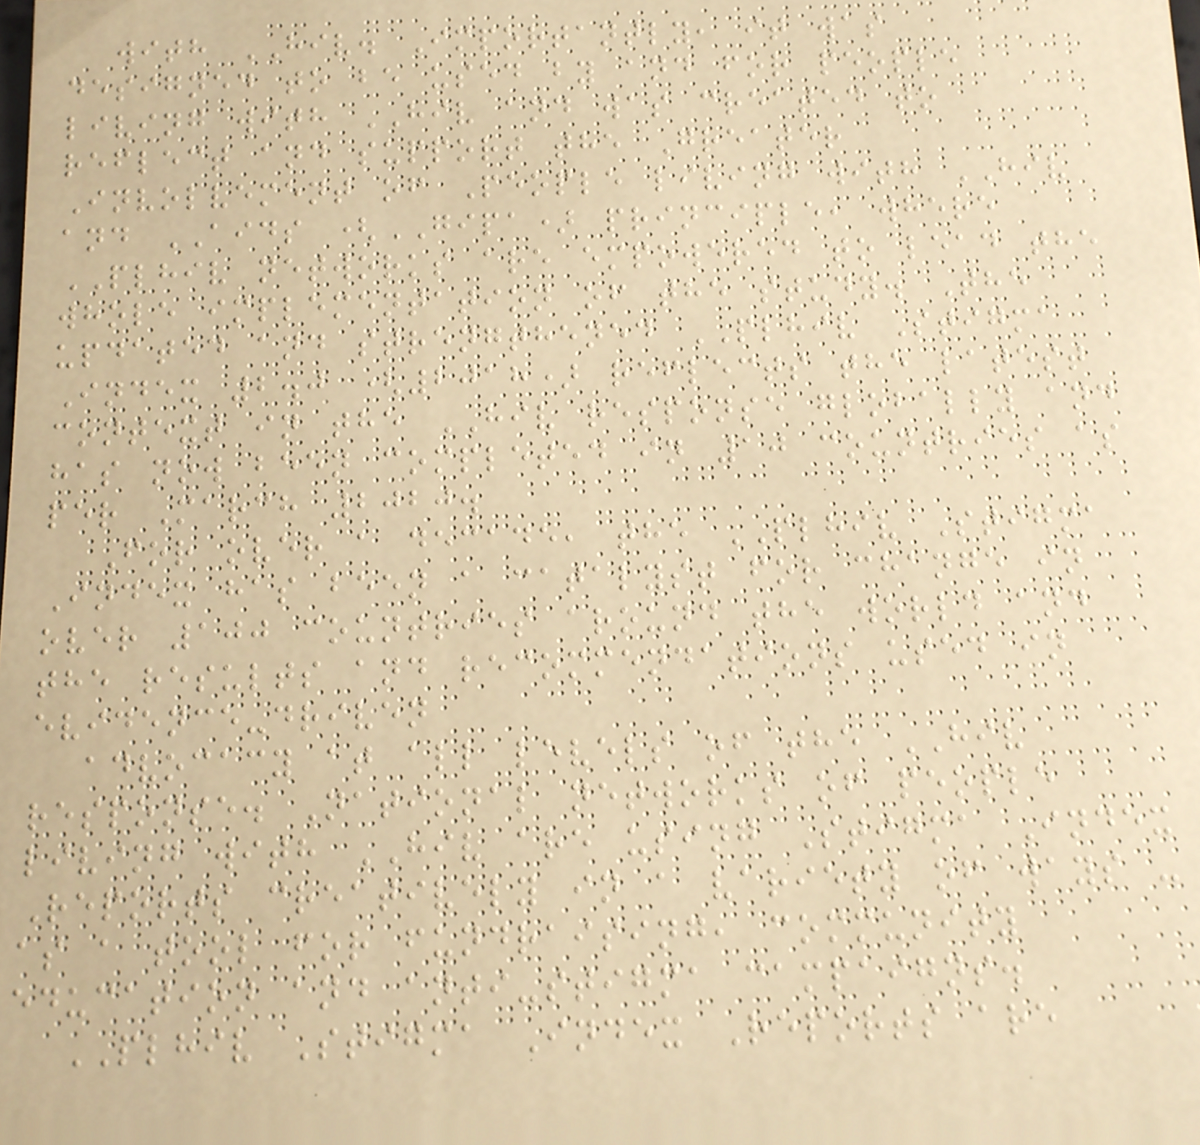with HIV. Importantly, it was
designed to be used by and for people
living with HIV and was created to
reflect and support the Greater
Involvement of People living with HIV
and AIDS (GIPA) principle, where
PLHIV networks are empowered to lead the
whole implementation of the study. The
updated and strengthened PLHIV Stigma
Index 2.0 (2018) reflects the latest
context in the HIV response globally and
has now been completed in 10 countries as
per March 2020.
For over a decade, the PLHIV Stigma
Index has been a catalyst for change in
over 100 countries around the world and
the results and recommendations used in
evidence-driven
advocacy at all levels of the HIV
response. National networks of people
living with HIV are using Stigma Index
Reports creatively in a variety of ways -
as a tool for fundraising, community
education and anti-stigma campaigns.
PLHIV Stigma Index Reports are
